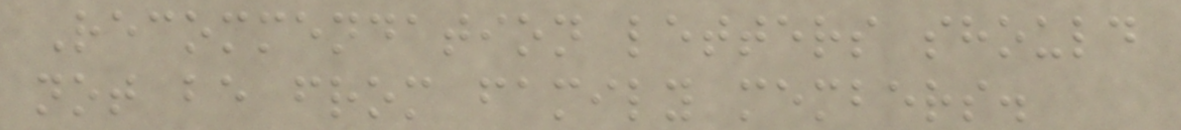Recommendation letters should
not be from family members.
